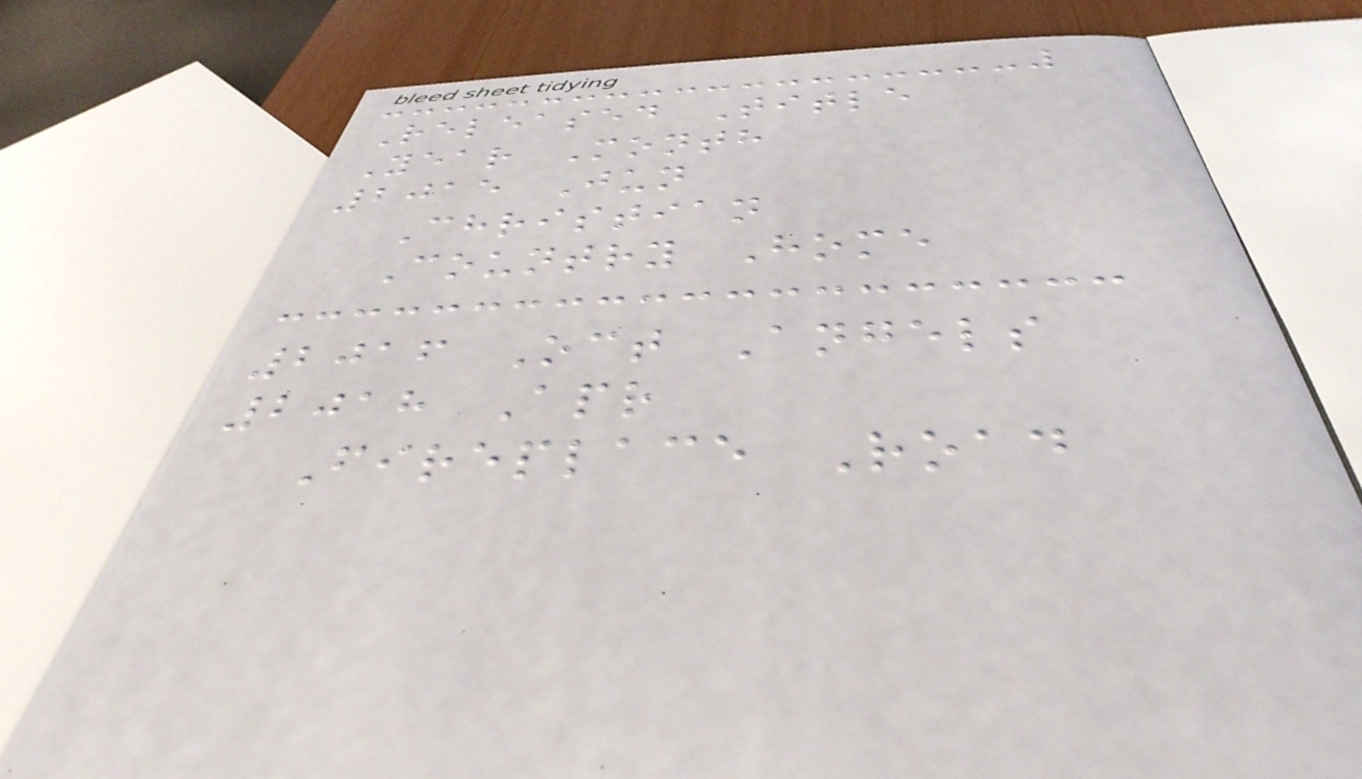Released Title
Year Month
2015 Jun
Christian
Country Home
2016 Oct Angels
2018 Apr
Fireplace Road
